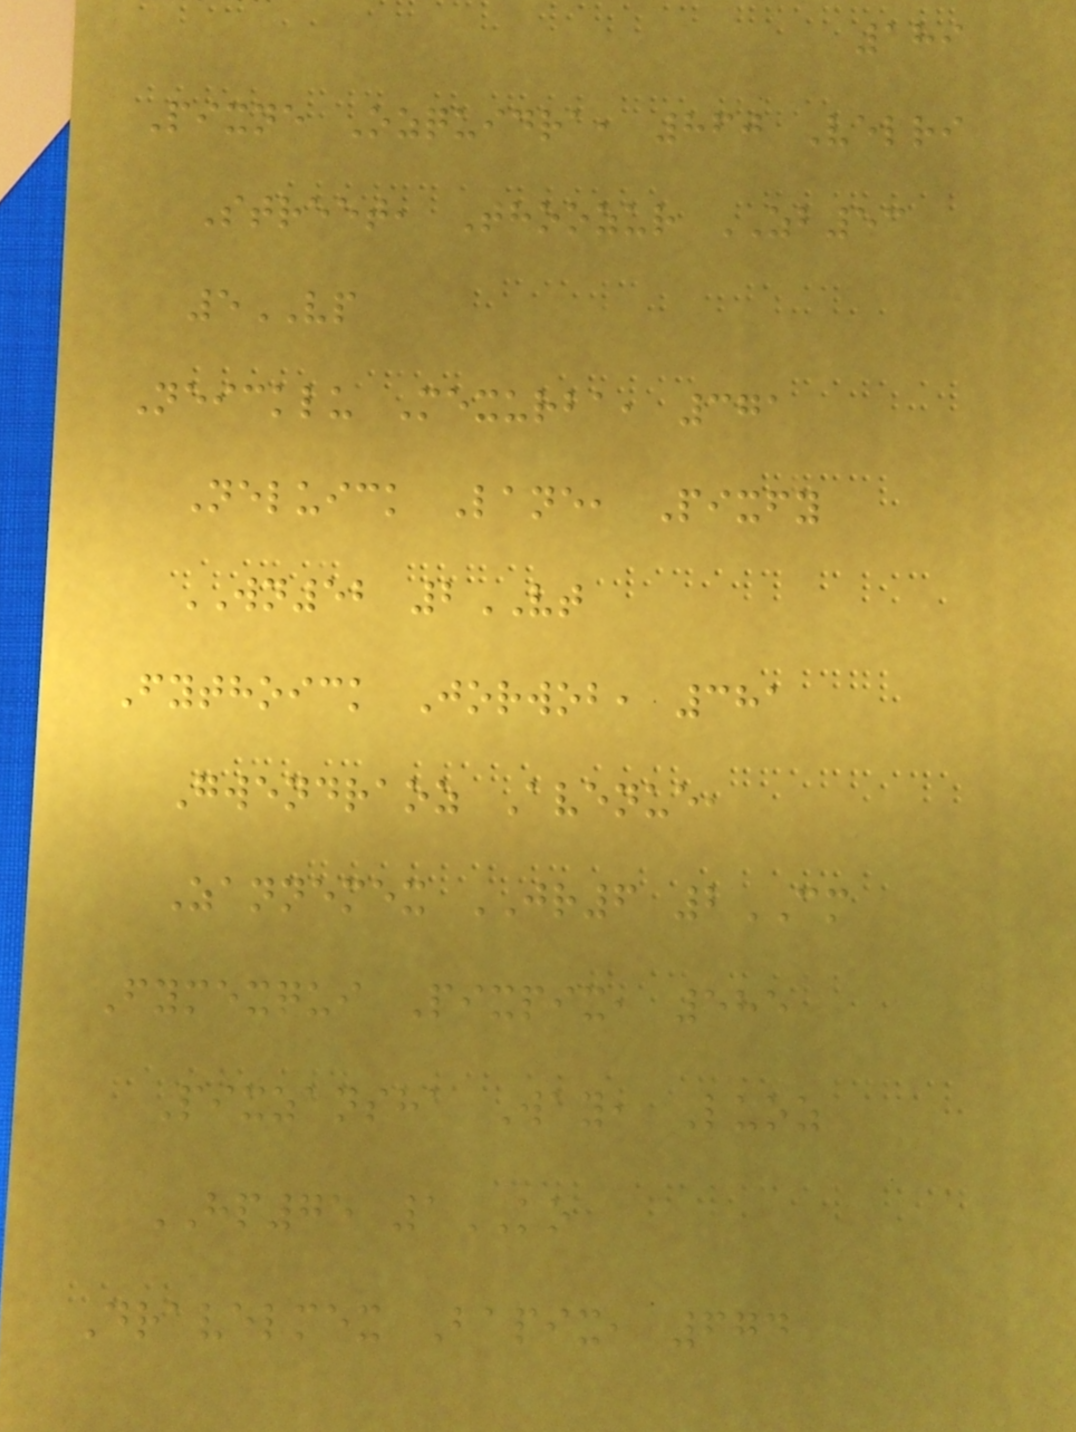189
Pixne Ozquidra, 860 Velri
Street, Thoozur ZB53
5VP
Neicklu Mexurba, 371
Neluick Lane, Pixfy
WN52 2VT
Fythoick Jorwob, 381
Gwendraoz Avenue,
Zannemex JR6 2CM
Fymexqui Pixpix, 585
Pixzansha Way, Luoz
HP75 1KO
Dravelmex Bapix, 674
